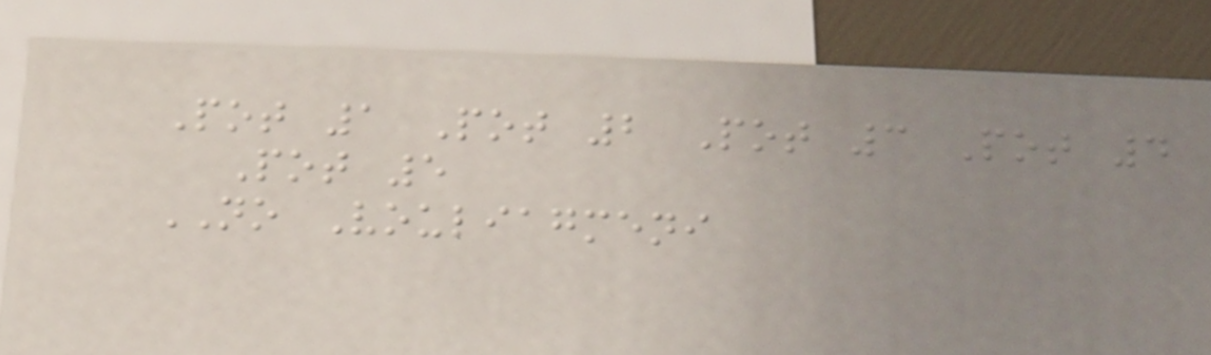Pot 1 Pot 2 Pot 3 Pot 4
Pot 5
NO Vouliagmeni
